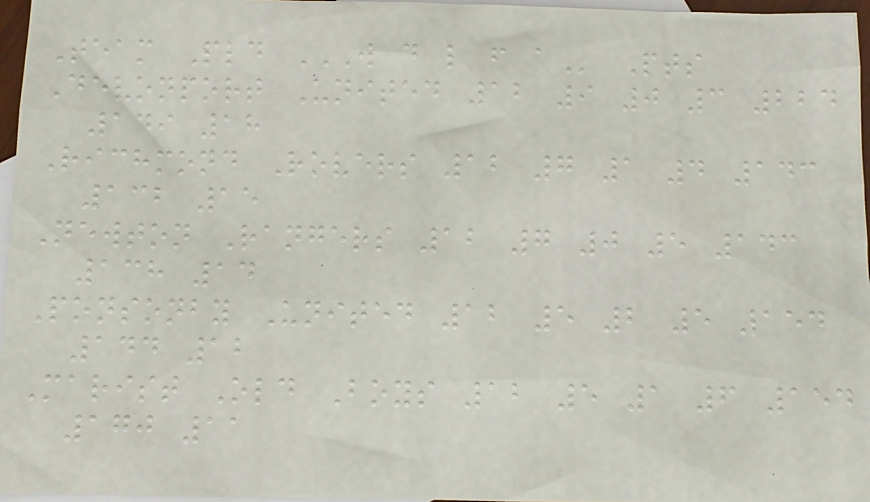Team Pld W D L F A Pts
Devonport United 12 9 0 3 224
149 18
Richmond Rovers 12 7 1 4 143
132 15
Newton Rangers 12 7 0 5 143
138 14
Ponsonby United 12 5 2 5 154
144 12
Marist Old Boys 12 5 1 6 154
170 11
